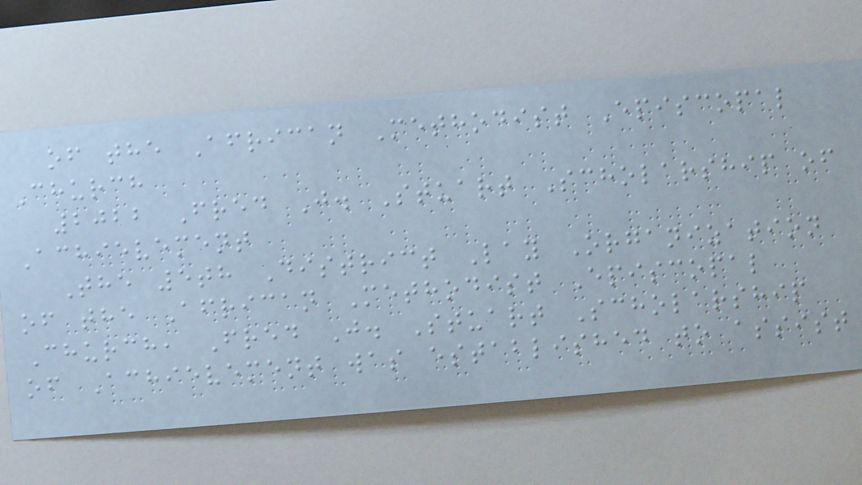of the African Methodist Episcopal
Church
2022 Fred J. Stuart Scholarship of
Achievement
The 5th District Lay Organization
of the African Methodist Episcopal
Church, Fred J. Stuart Scholarship
of Achievement was established to assist
